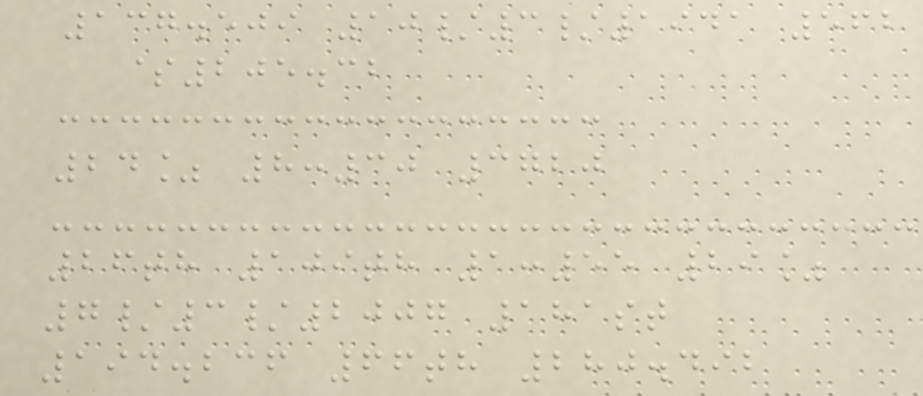137.509 10/3/1941 562
$205.32
24% 8:30 3720
26th 109th 1:55 29%
7/3/2007 181st
194.236 66th 280.492
